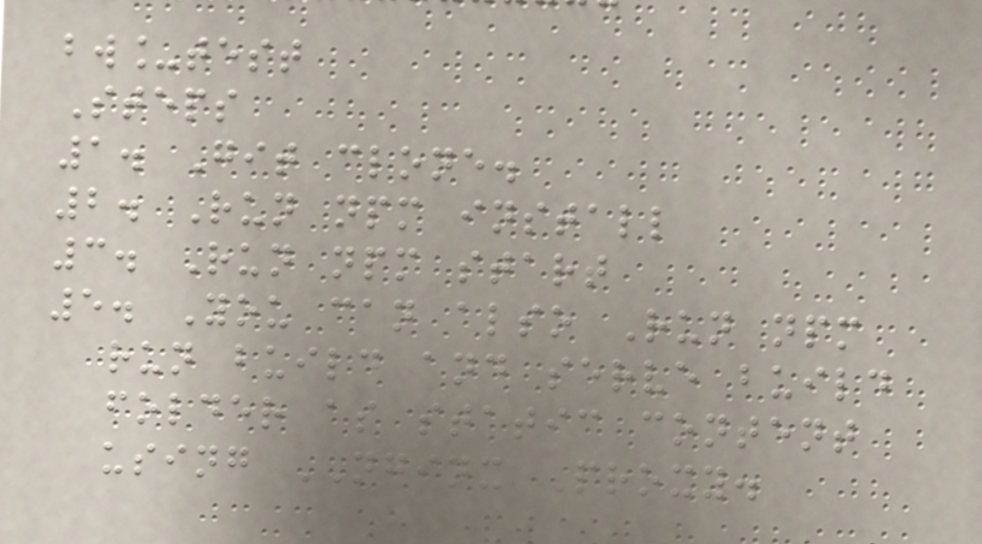bw_test
Steps
1. Git clone.
2. Run npm install
3. Run npm start
5. You can also Run npm
run build and serve build
folder as static content
using NGINX Proxy.
